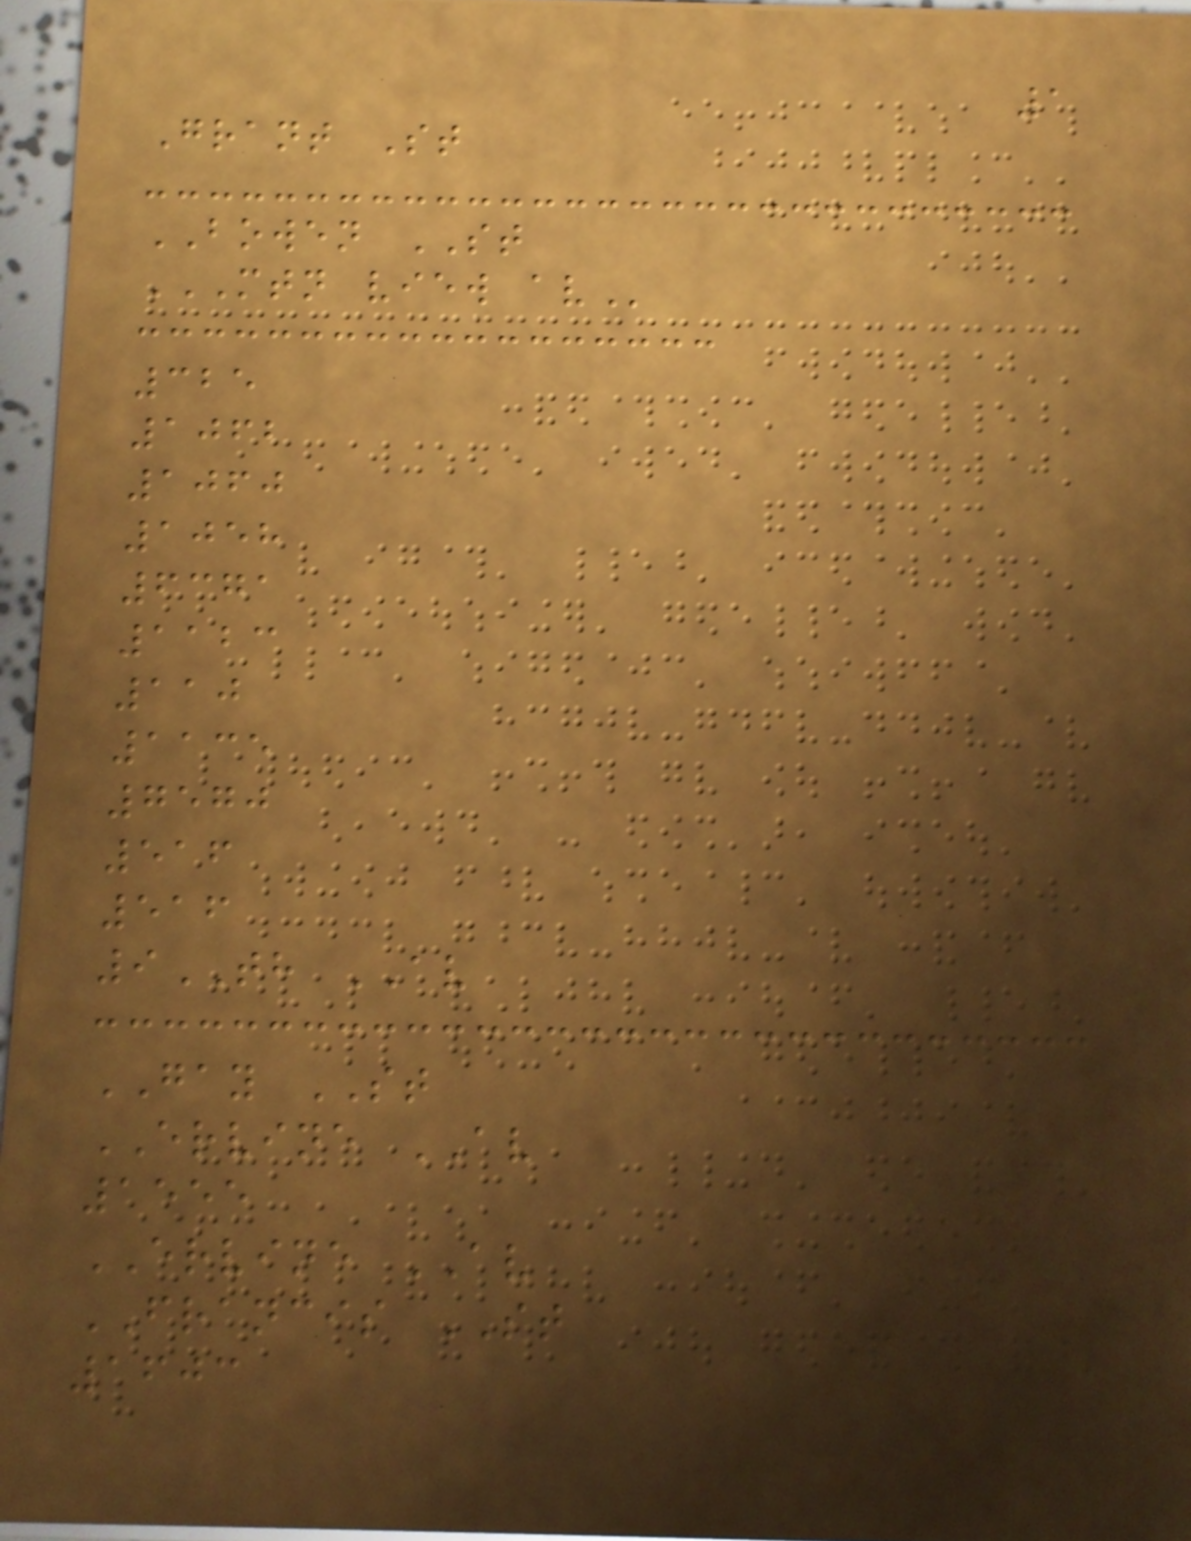1
Grant St
BOWEN ST
MTN VIEW AV
325
1062
1060
1058
6371
1123
110
1135
7570
516
516
9TH AV
GAY ST
ERVINE AV
1555
ERVINE AV
FRANCIS ST
1603
